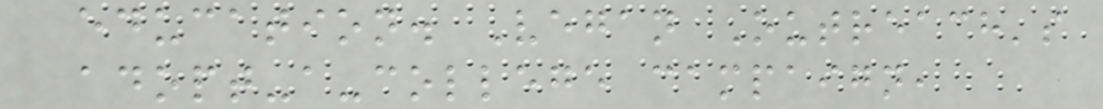education. Vegan Outreach's
adopt-a-college campaign,
